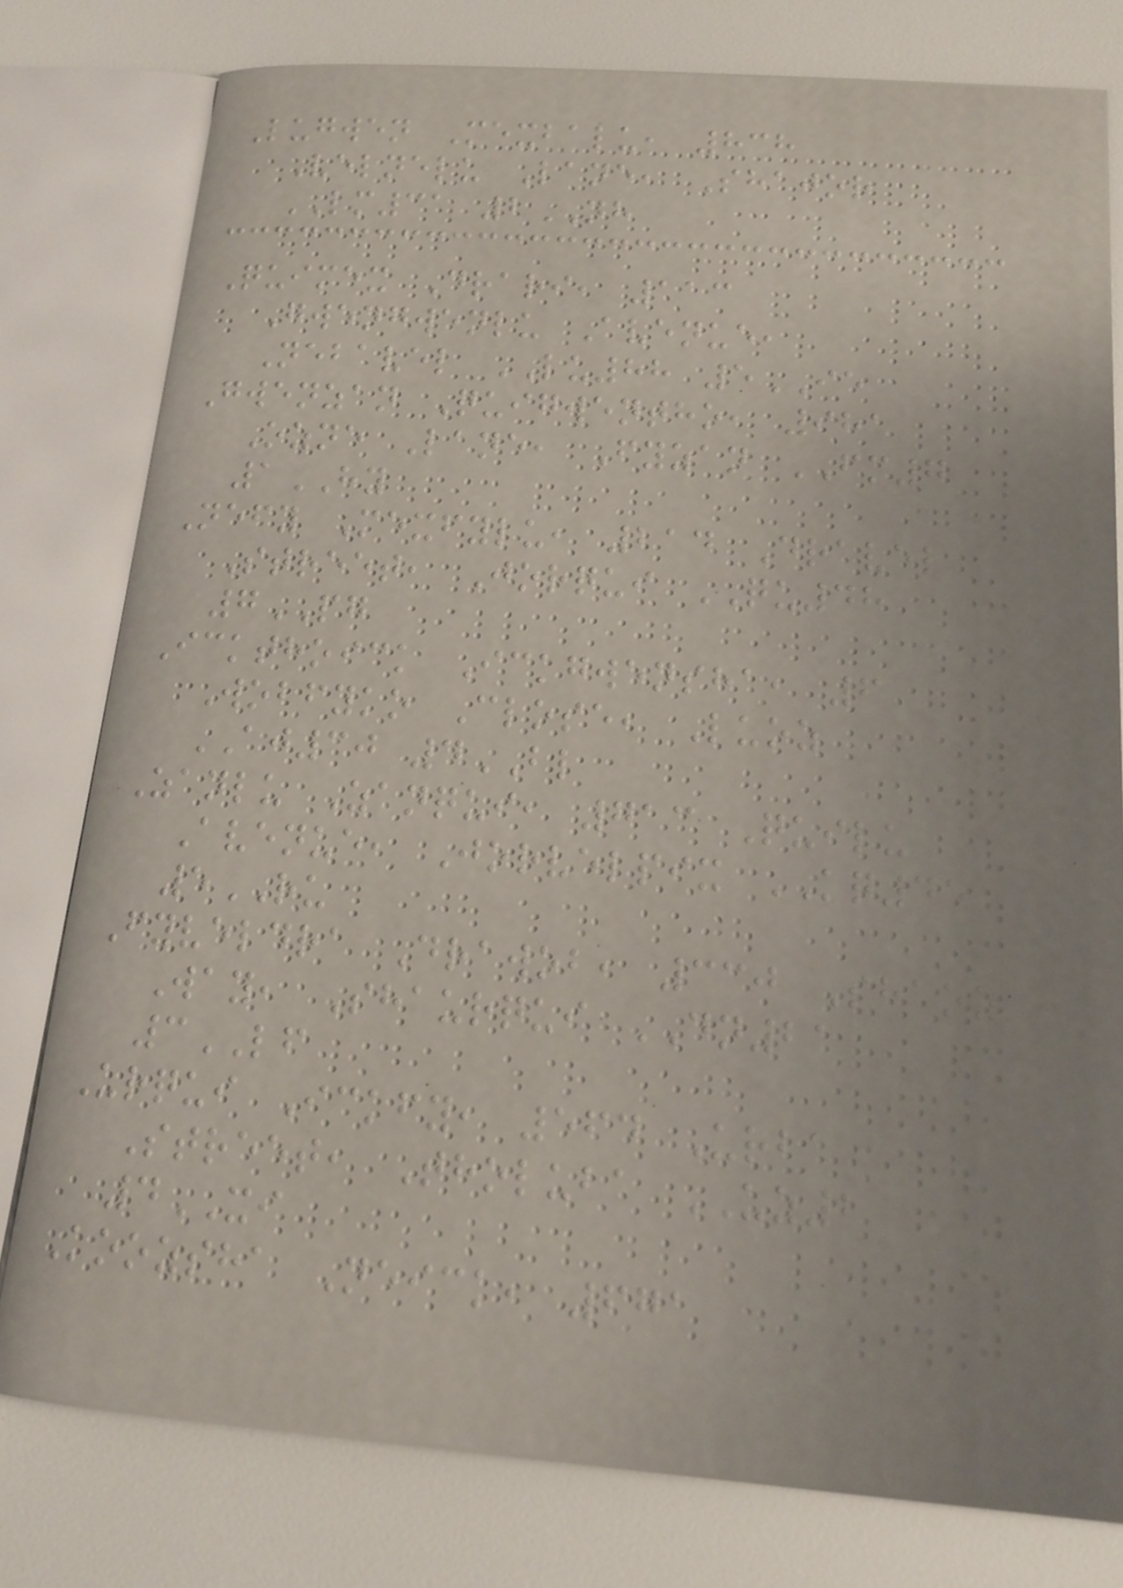Lugwen Mexbalu, 838
Velnelu Lane, Shajor
LM31 2NH
Quimex Drari, 113
Gwengwenlu Avenue,
Nebavel LU88 5IE
Gwenzan Quigwentho, 981
Ozne Lane, Fyzan FM7
1HY
Nefy Mexfylu, 214 Dravel
Street, Jorqui QU48
7PG
Ickthoick Ickgwensha, 6
Wobfyko Close, Luoz
AJ30 4BL
Zanlu Zanqui, 713 Quilu
Avenue, Jorvelpix KQ45
5RU
Fyveldra Drawob, 330 Shaoz
Way, Shaurqui DN21
3LF
Urqui Ickfy, 564 Urba
Street, Tholuba UZ2
4XI
Koozsha Neick, 671
